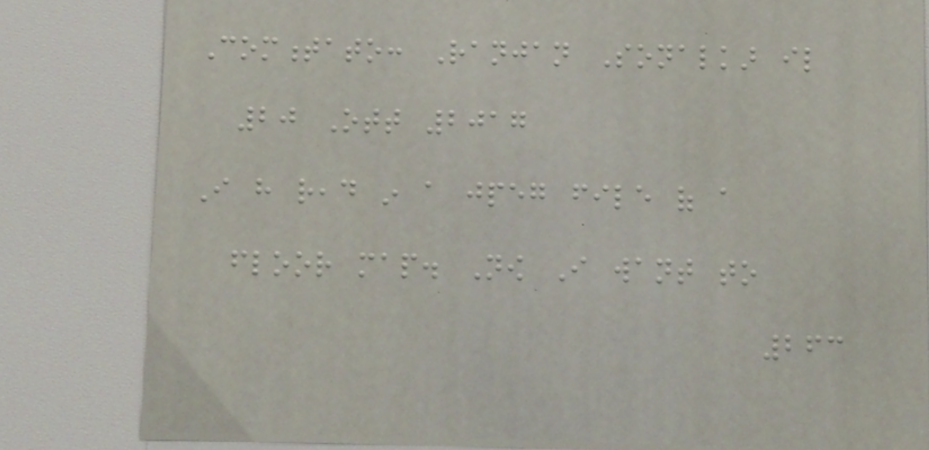Commentato: Ranjan Sonalkar il
20 Ott 2017
I have read in a jpeg file of a
floor map. Now I want to
263
